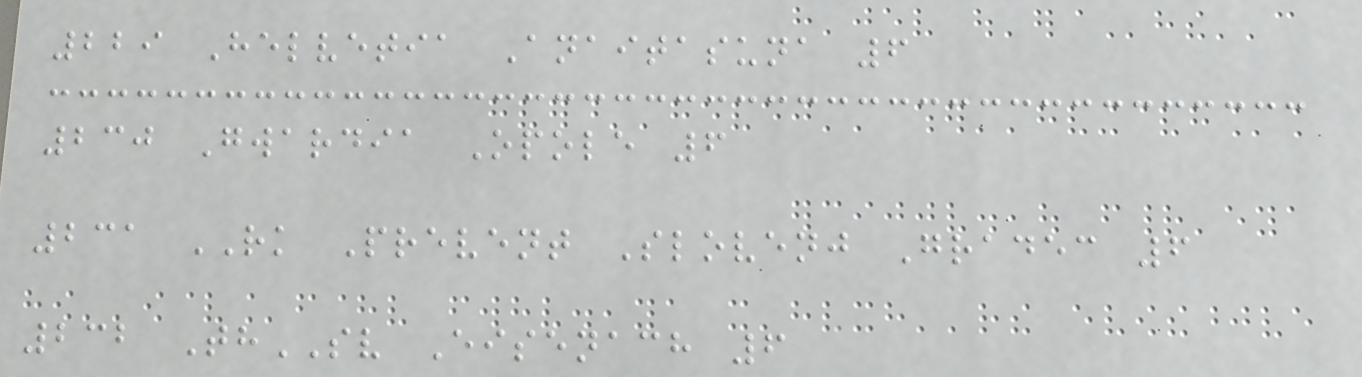229 Helvetia Anaitasuna 6
230 Gwardia Opole 6
231 RK Prevent Slovenj Gradec 6
232 ThSV Eisenach 6
